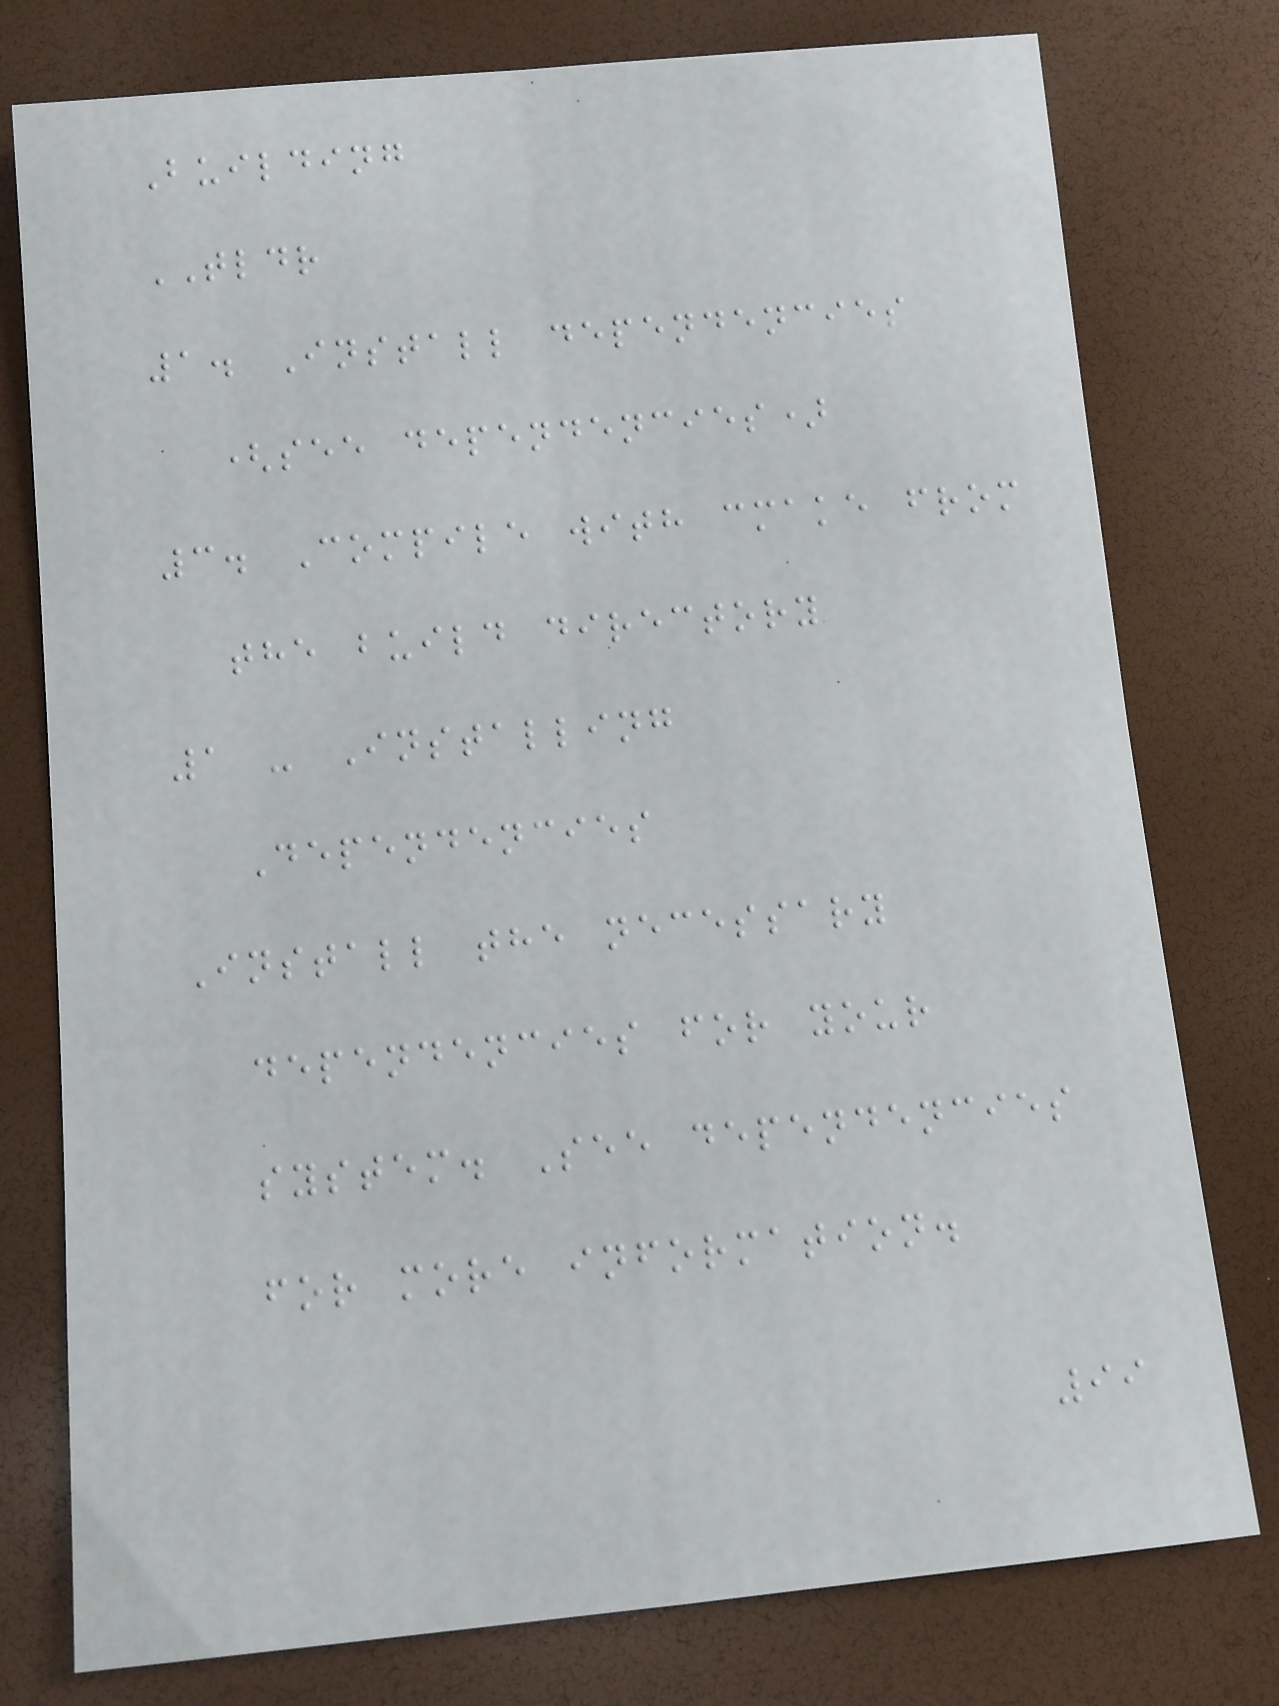Building
TLDR
1. Install dependencies
(see dependencies)
3. Compile with cmake from
the build directory
1 - Installing
Dependencies
Install the necessary
dependencies for your
system. See dependencies
for more information.
99
